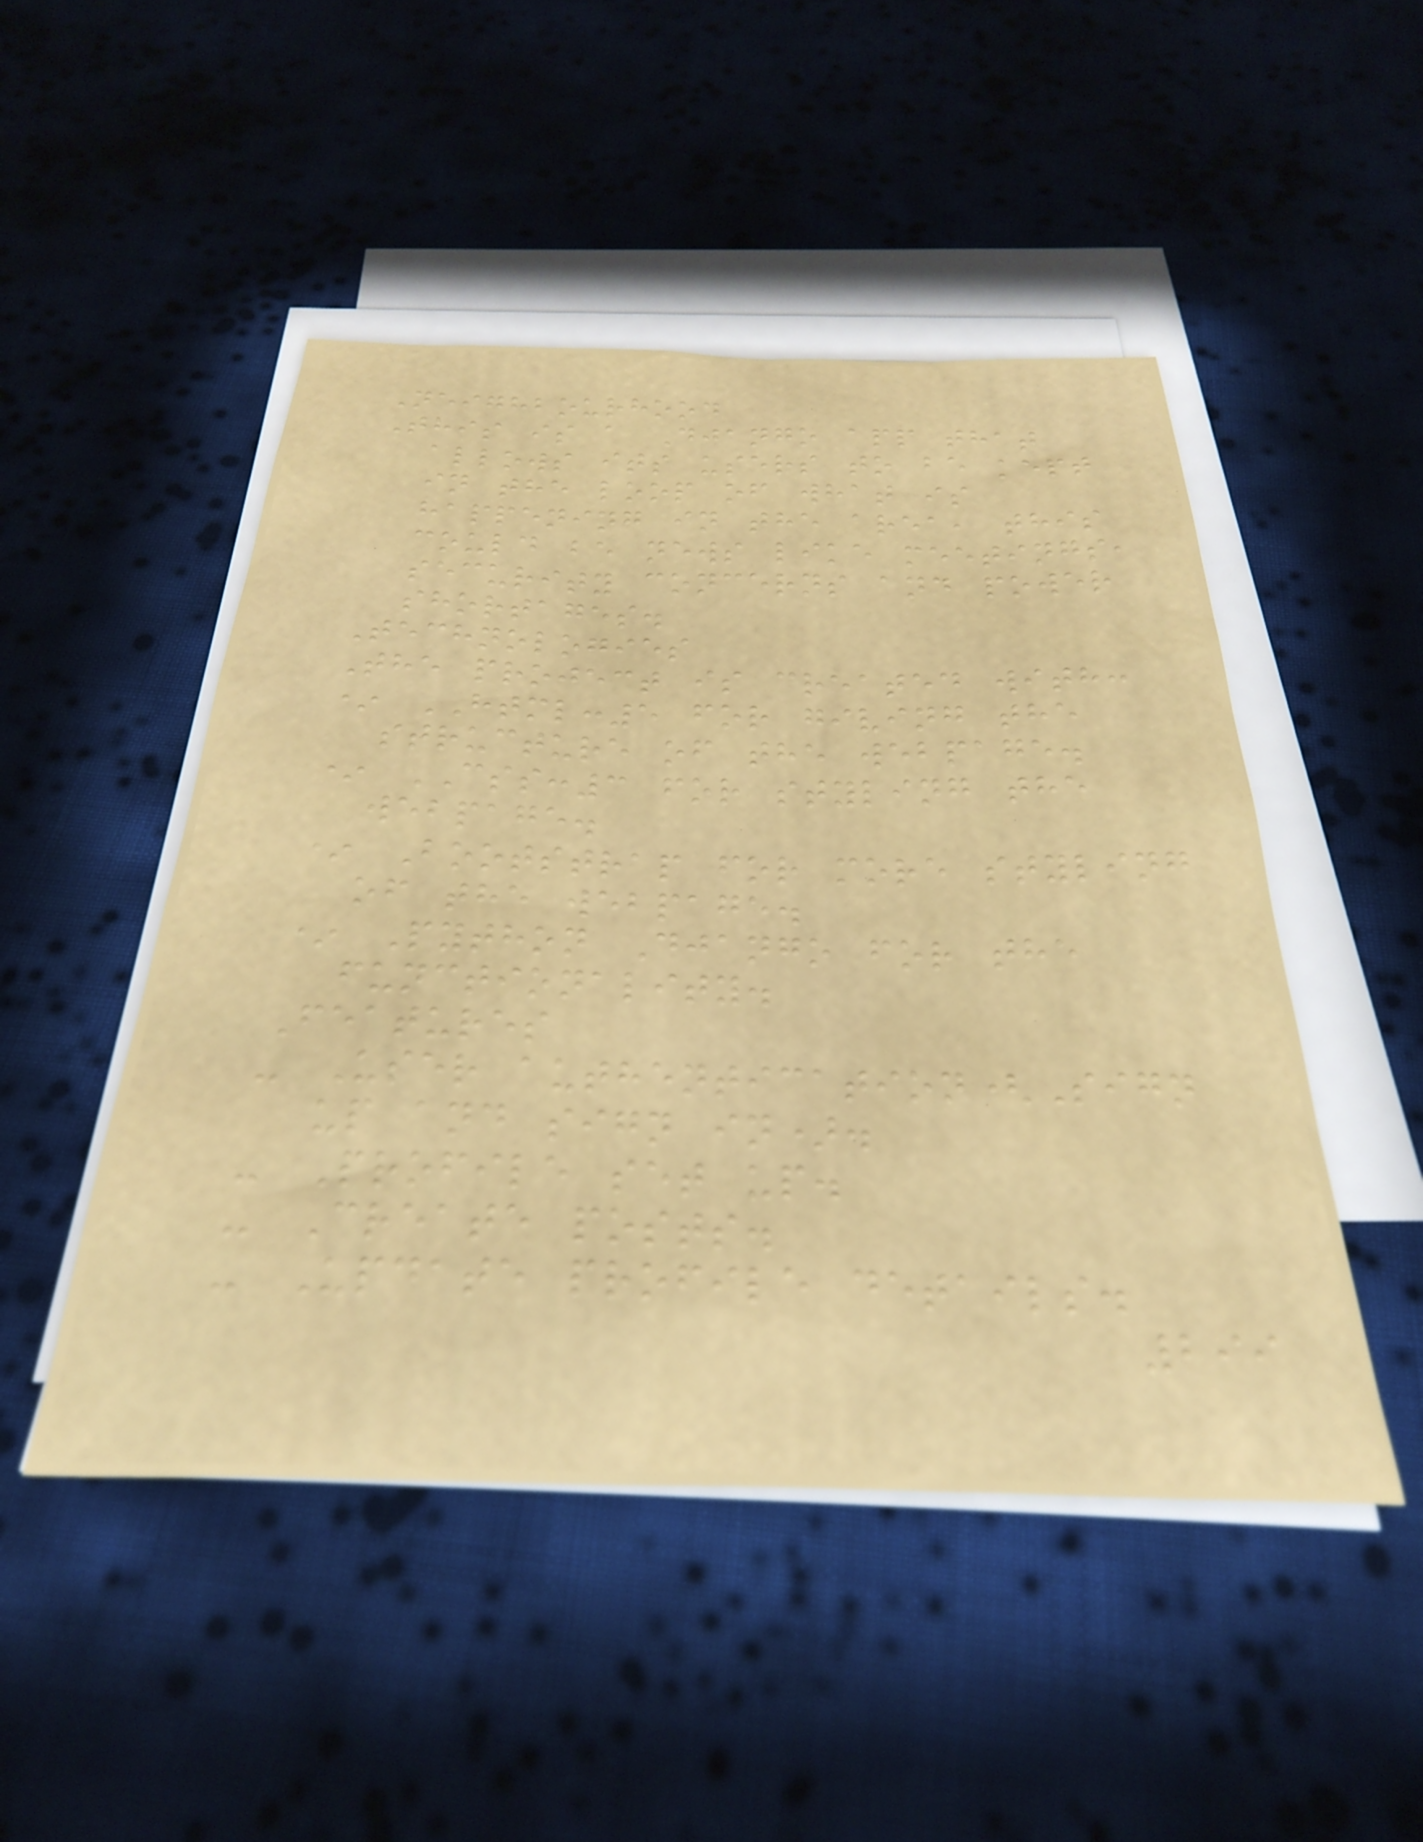Neighbourhood
This is a Django app that
allows its users to be kept
in the loop of what is
happening in the area, this
could be news like meetings,
security concerns and power
shortages.
Technologies
The project is created with:
* HTML:5 for giving the
structure of the webpage.
* CSS:3 for styling the
webpage.
* Bootstrap for more styling
of the webpage.
* Python Django for the
functionality.
Features
- User authentication(Sign
up and sign in).
- Profile set up.
- Create posts.
- Update profile details.
299
